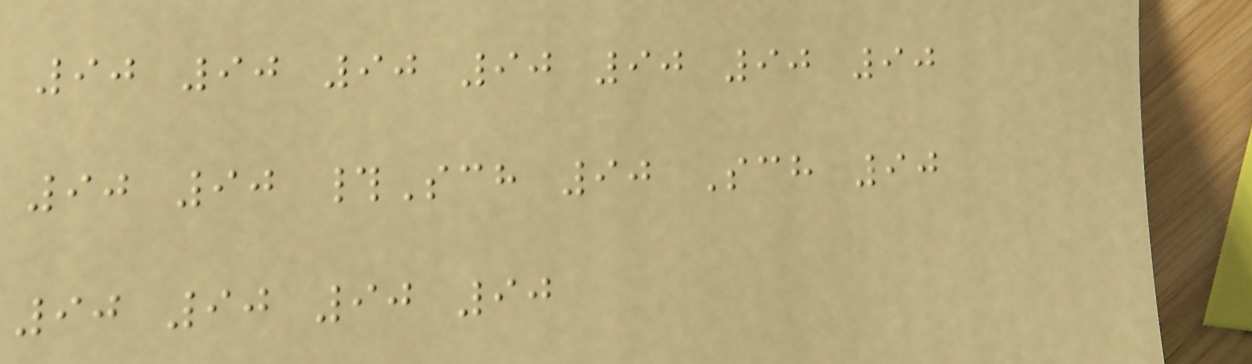90 90 90 90 90 90 90
90 90 #Sch 90 Sch 90
90 90 90 90
